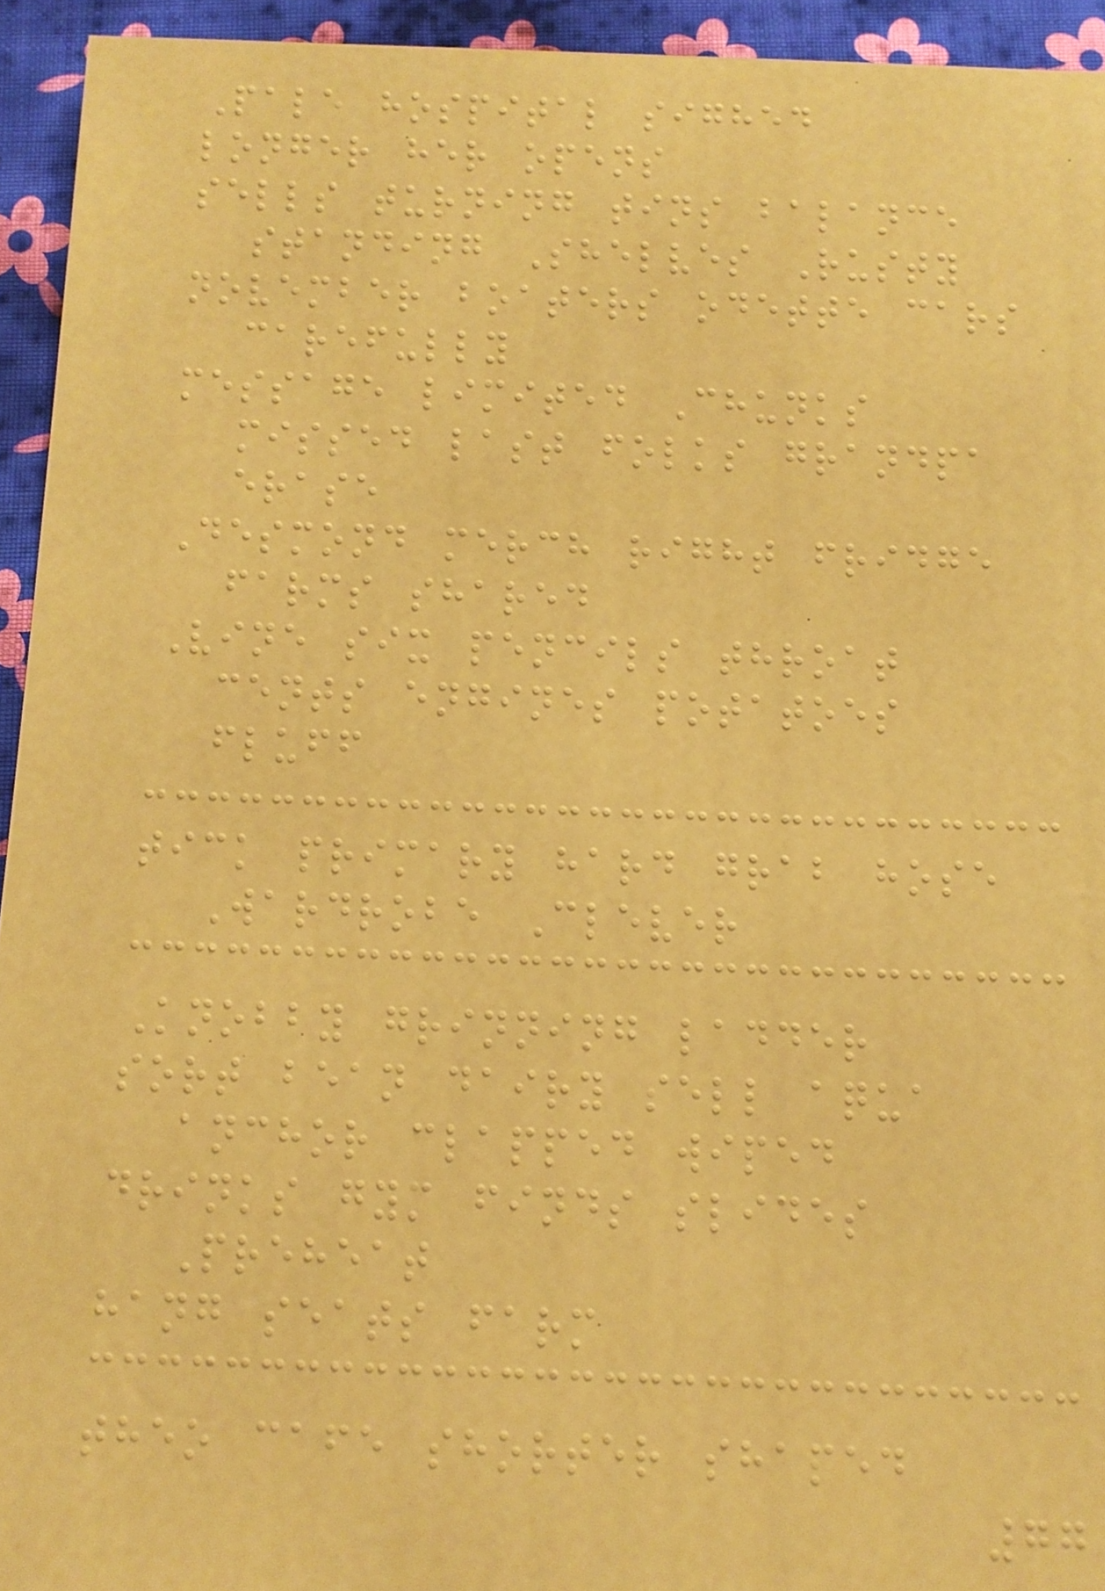Pale hospital sighed
longer her opens
sells turning tins balance
standing Shelves Rusty
november boaters odette cars
carefully
message limited Chunks
missed last folks grandpa
erase
Desmond merch right fridge
farms shared
Vine six pencils throat
cents engines potatoes
fluff
tick primary hard grab hose
Wardrobe Clever
Knobby grinning ladder
sort bean dairy sell aqua
anchor clapped wiped
drinks gym finds slides
Preheat
hang seats farm
theo cafe shorter shaped
77
